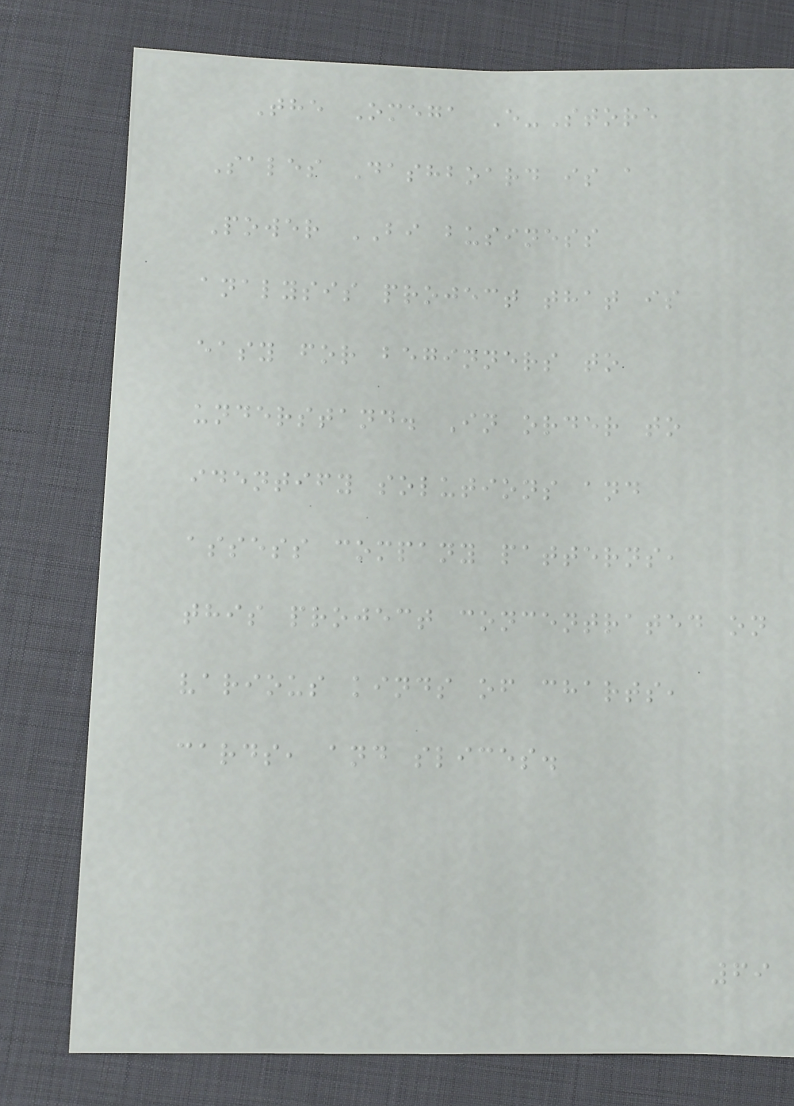The Omega E-Store
Sales Dashboard is a
Power BI business
analysis project that is
easy for beginners to
understand. In order to
identify solutions and
assess company patterns,
this project concentrated on
various kinds of charts,
cards, and slices.
69
